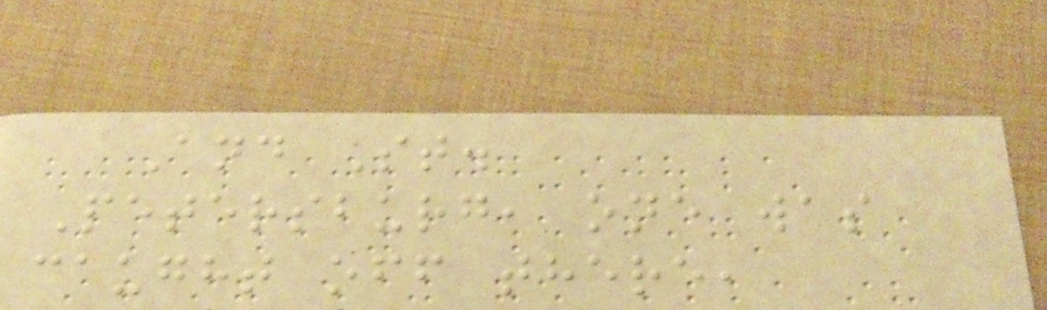And St.
Petersburg, one was
caught off there,
